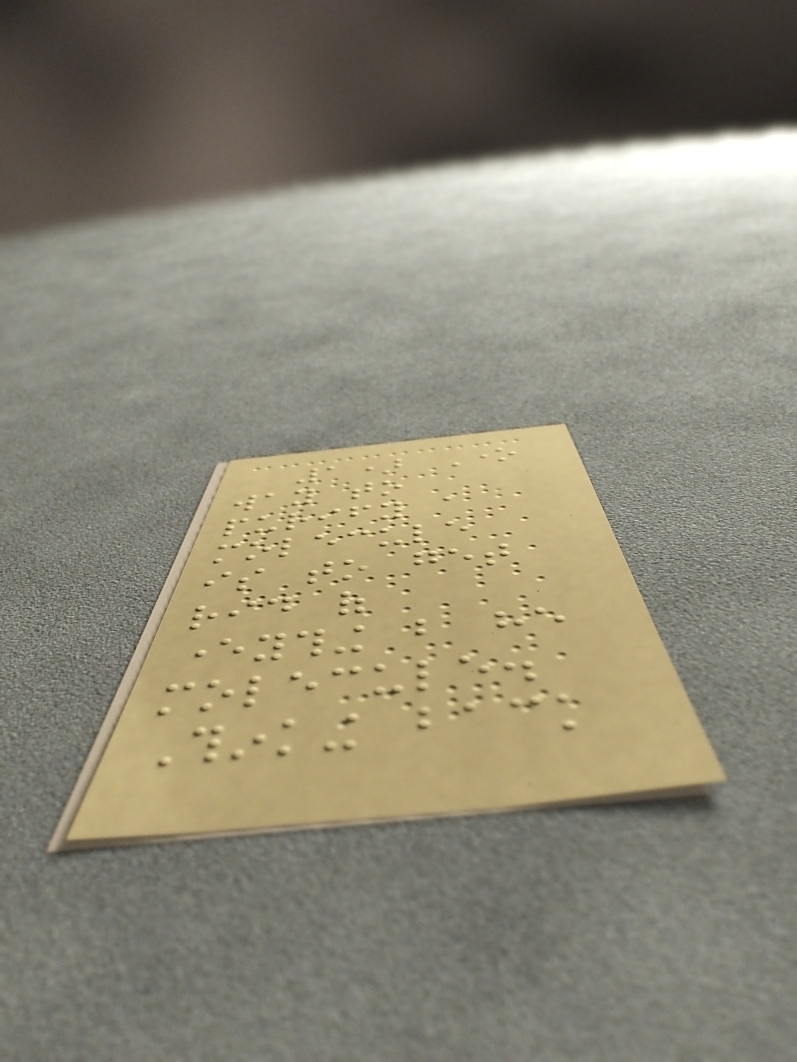1) One
way to
purify a
molecule
is to get
rid of
everything but he
molecule.
Thinking back
